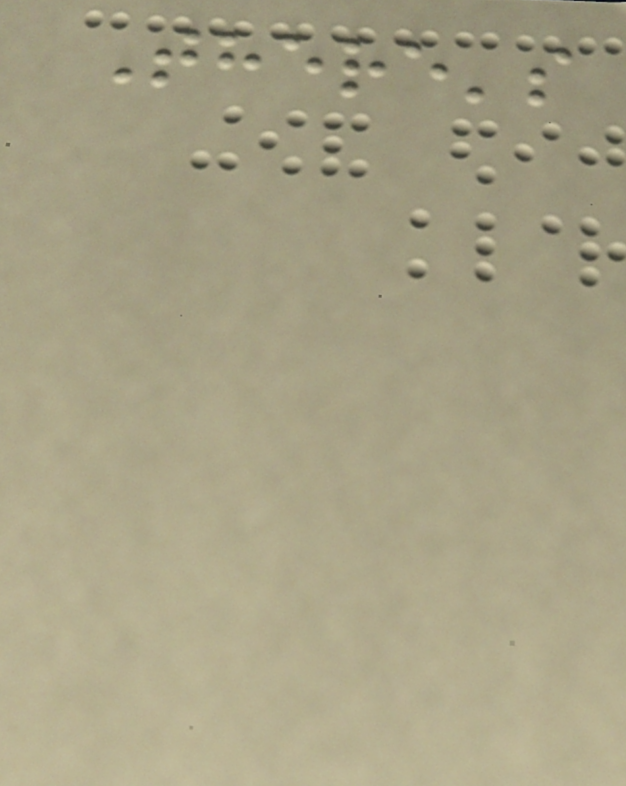There's
